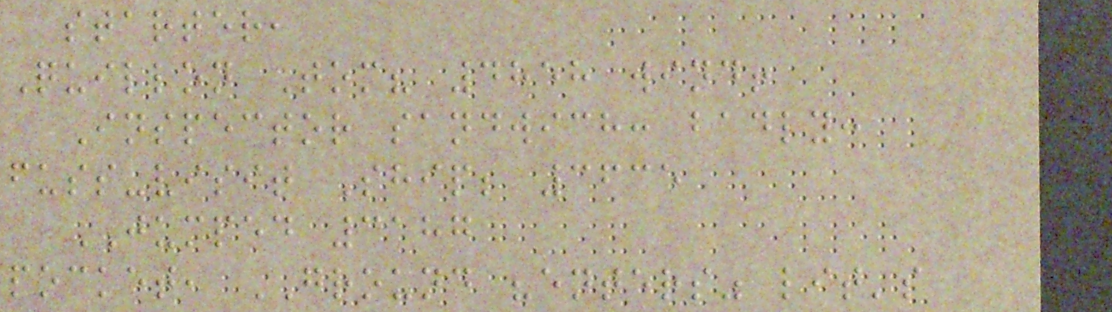starter,
Quillon Tom? 4858 wind!
Inspector sandwich: badly:
fuss-visit Ship; 3635
JUMPED 3187
pocket, GROUND "enters" lit's
